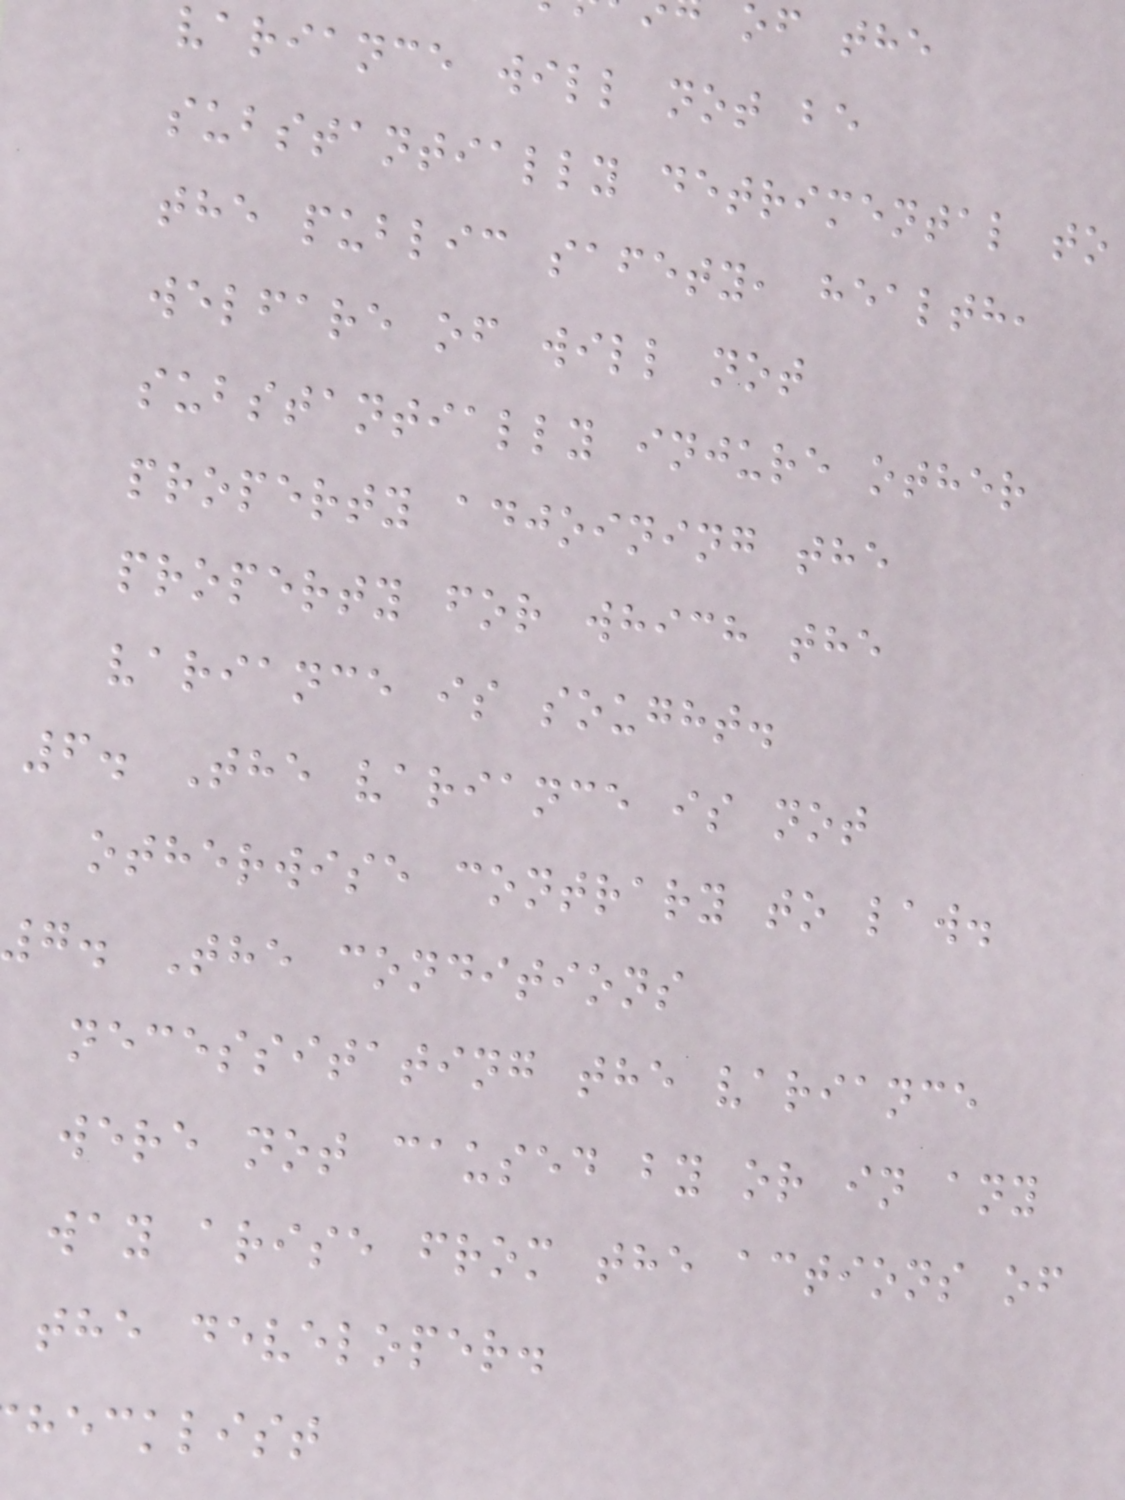of the
variance will not be
substantially detrimental to
the public safety, health,
welfare of will not
substantially injure other
property adjoining the
property for which the
variance is sought.
6. The variance is not
otherwise contrary to law.
7. The conditions
necessitating the variance
were not caused by or in any
way arise from the actions of
the developer.
hecklist
